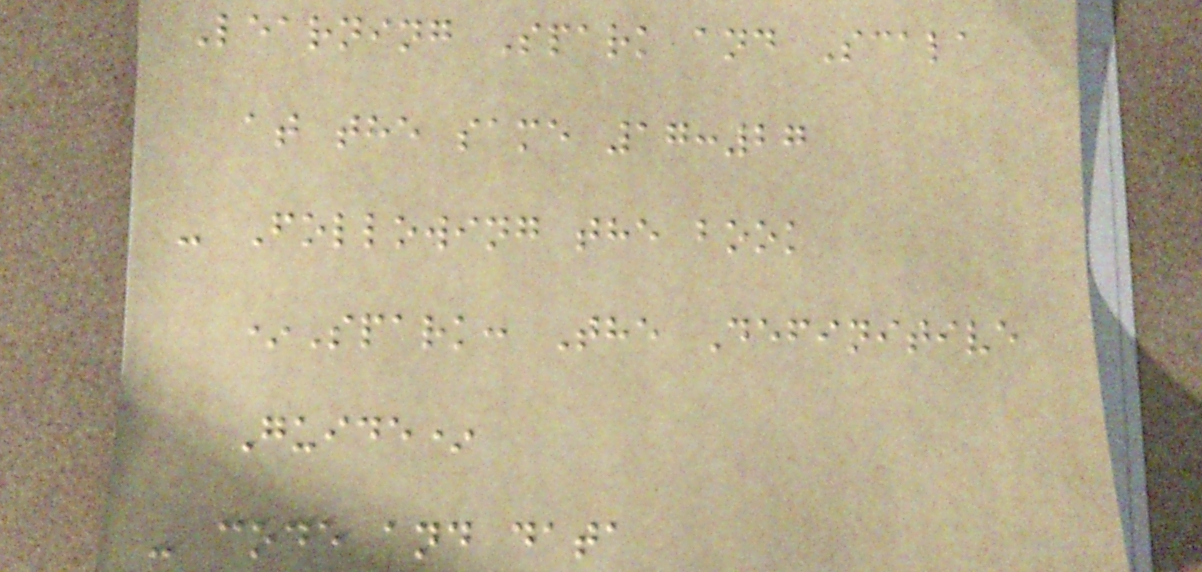Learning Spark and Scala
at the same 17:27
- Following the book
*Spark: The Definitive
Guide*
- code and data
